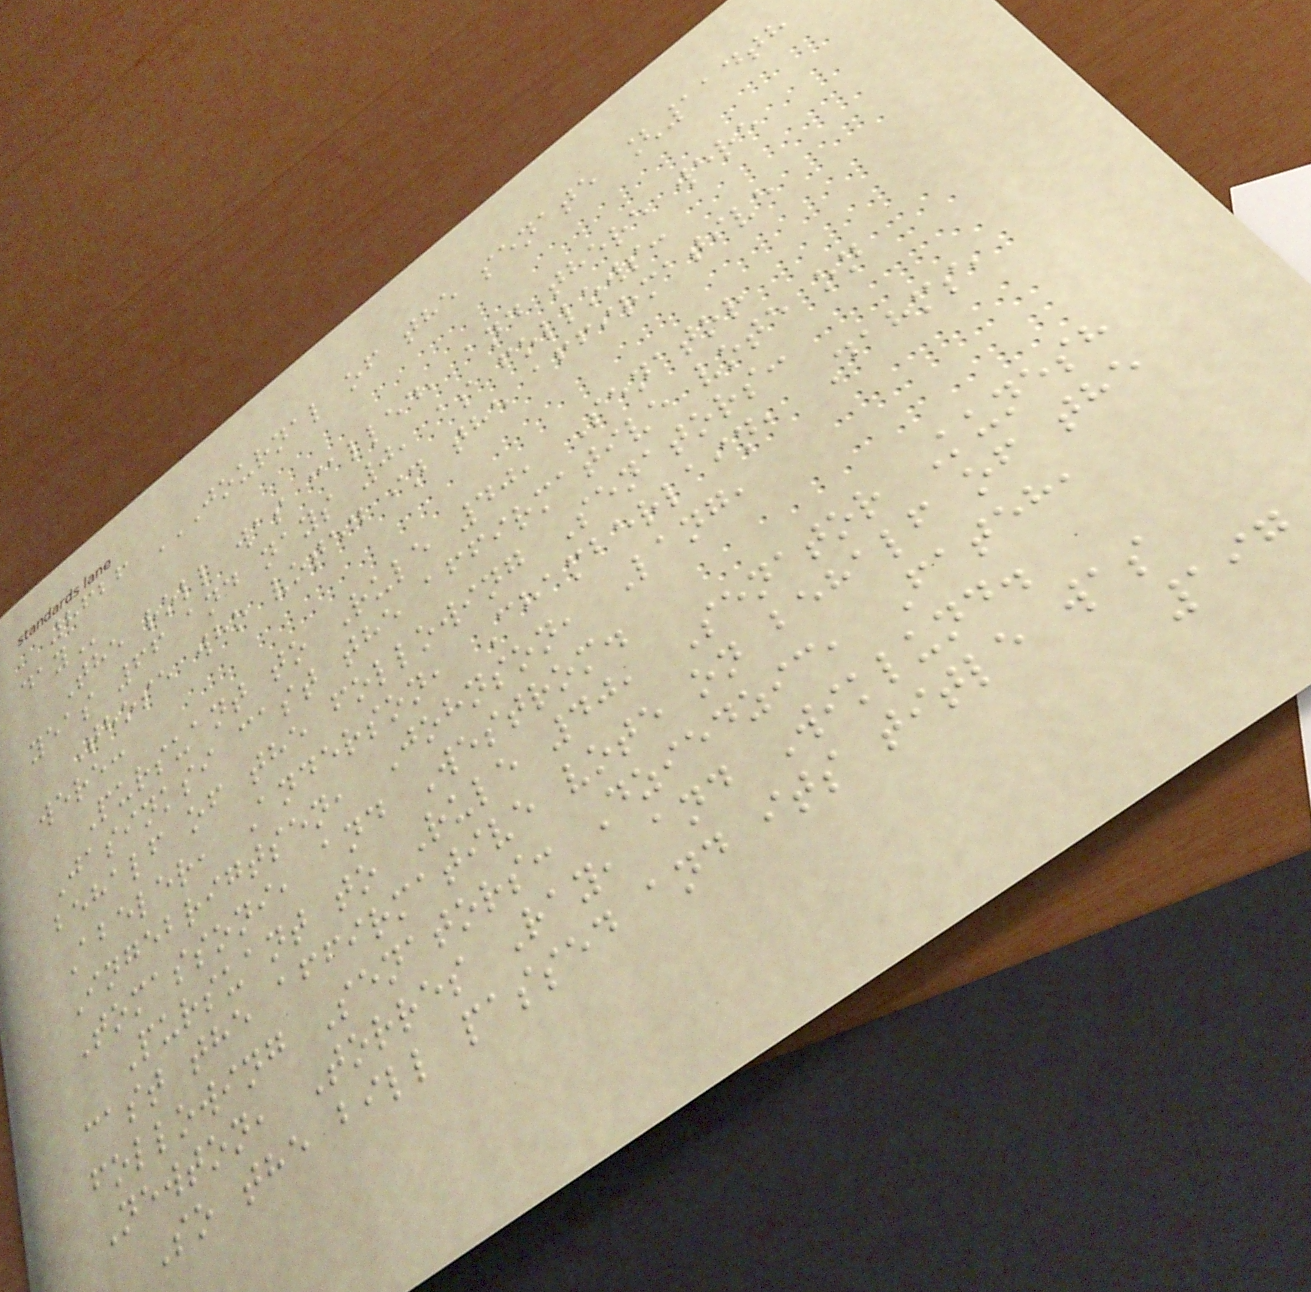8626 JOURNAL OF THE SENATE [114TH
DAY
The roll was called, and there were
yeas 66 and nays 0, as follows:
Those who voted in the affirmative
were:
Pursuant to Rule 40, Senator
Jasinksi cast the affirmative vote on
behalf of the following Senators:
Abeler, Anderson, Chamberlain, Dahms,
Ingebrigtsen, Johnson, Lang,
Tomassoni, and Westrom.
Pursuant to Rule 40, Senator Kunesh
cast the affirmative vote on behalf of the
following Senators: Dziedzic, Fateh,
Newton, Torres Ray, and Wiklund.
So the bill passed and its title was
197
